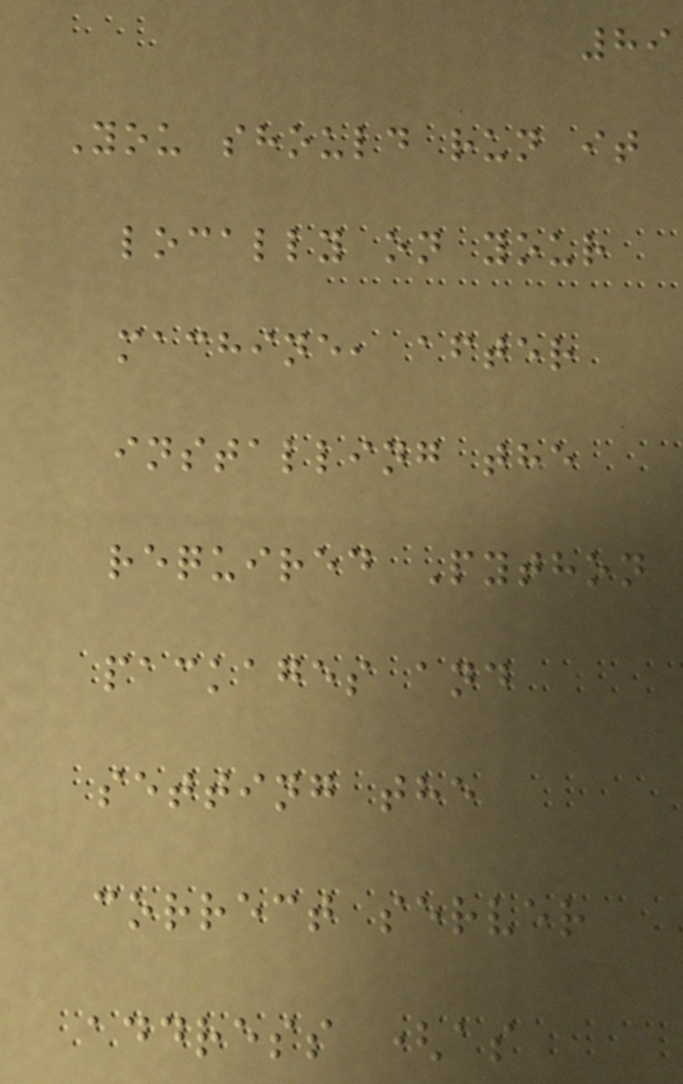89
You should run it
locally on your
machine, after
installing the
required Python
packages and
setting the
correct server
address (as
